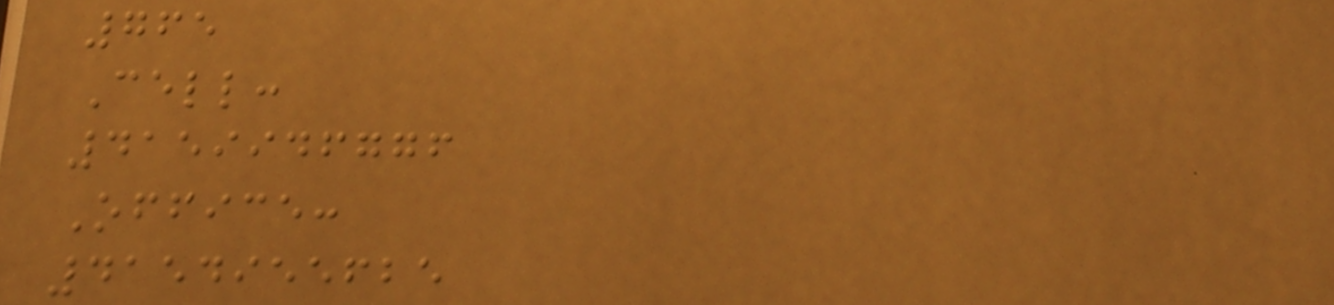765
Cell:
4159946776
Office:
4154955625
